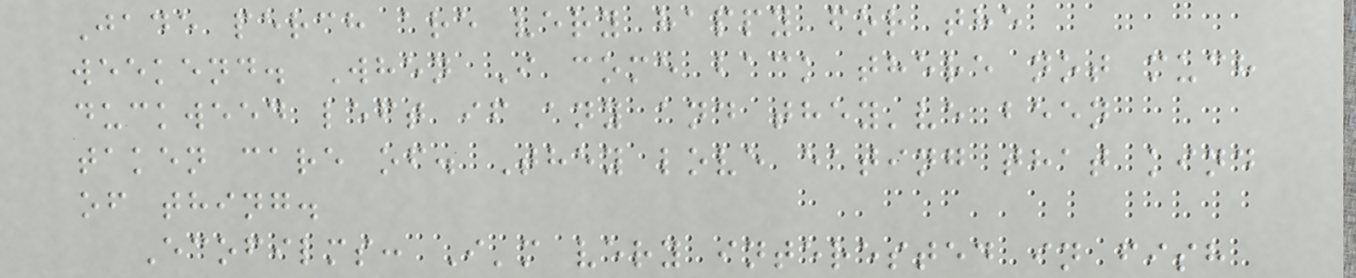Jade perch are very happy for the
weekend. When I come back there not much
duckweed left if any and they've been
taken care of. They love eating that kind
of thing.
Ecofilms: I'm very interested in fish
